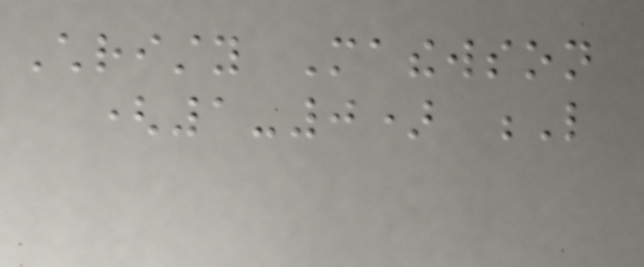Christy Mathewson
(1-0) L
